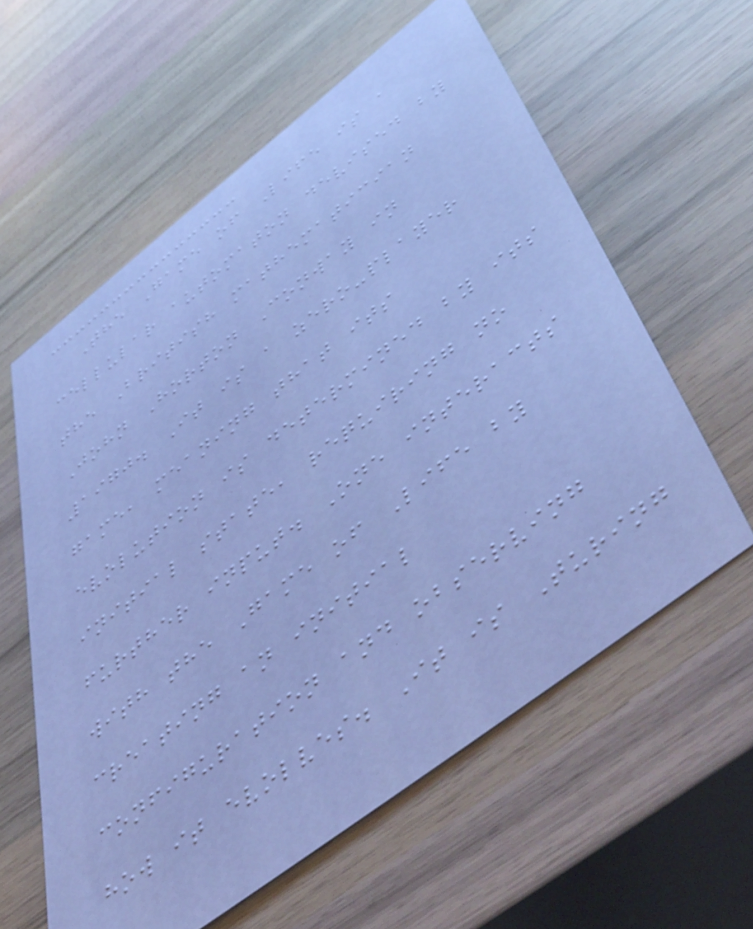The Game of Life is a
cellular automaton devised by
the British mathematician
John Horton Conway in
1970. It is a zero-player
game, meaning that its
evolution is determined by its
initial state, requiring no
further input. One interacts
with the Game of Life by
creating an initial
configuration and observing
how it evolves. It is Turing
